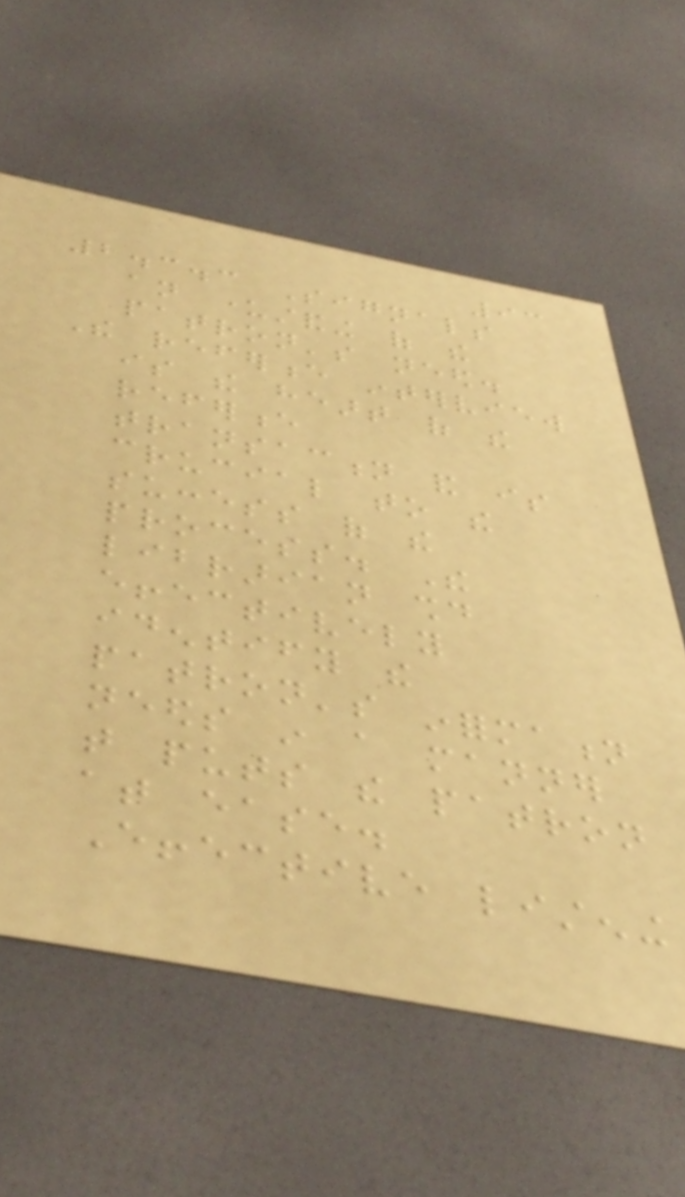93
2.3.3 Signals
an understanding of the
patron's need.
The reference interview
is the heart of the
reference
transaction and is
crucial to the
success of the
process. The
librarian should
effectively
identify the
patron's information
needs in a manner
that puts the patron
at ease.
Effective listening
